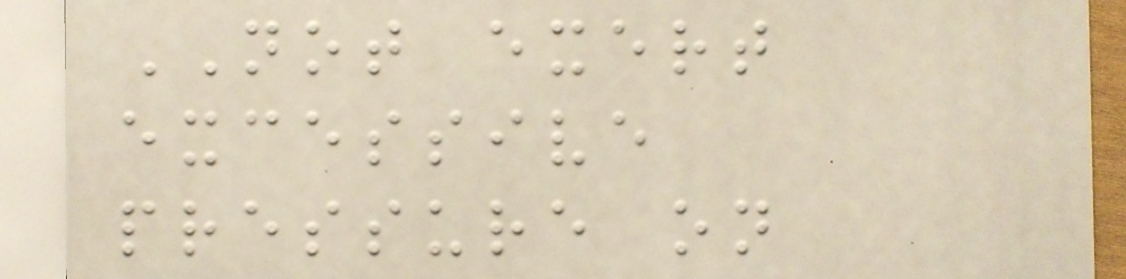NOT exert
excessive
pressure on
